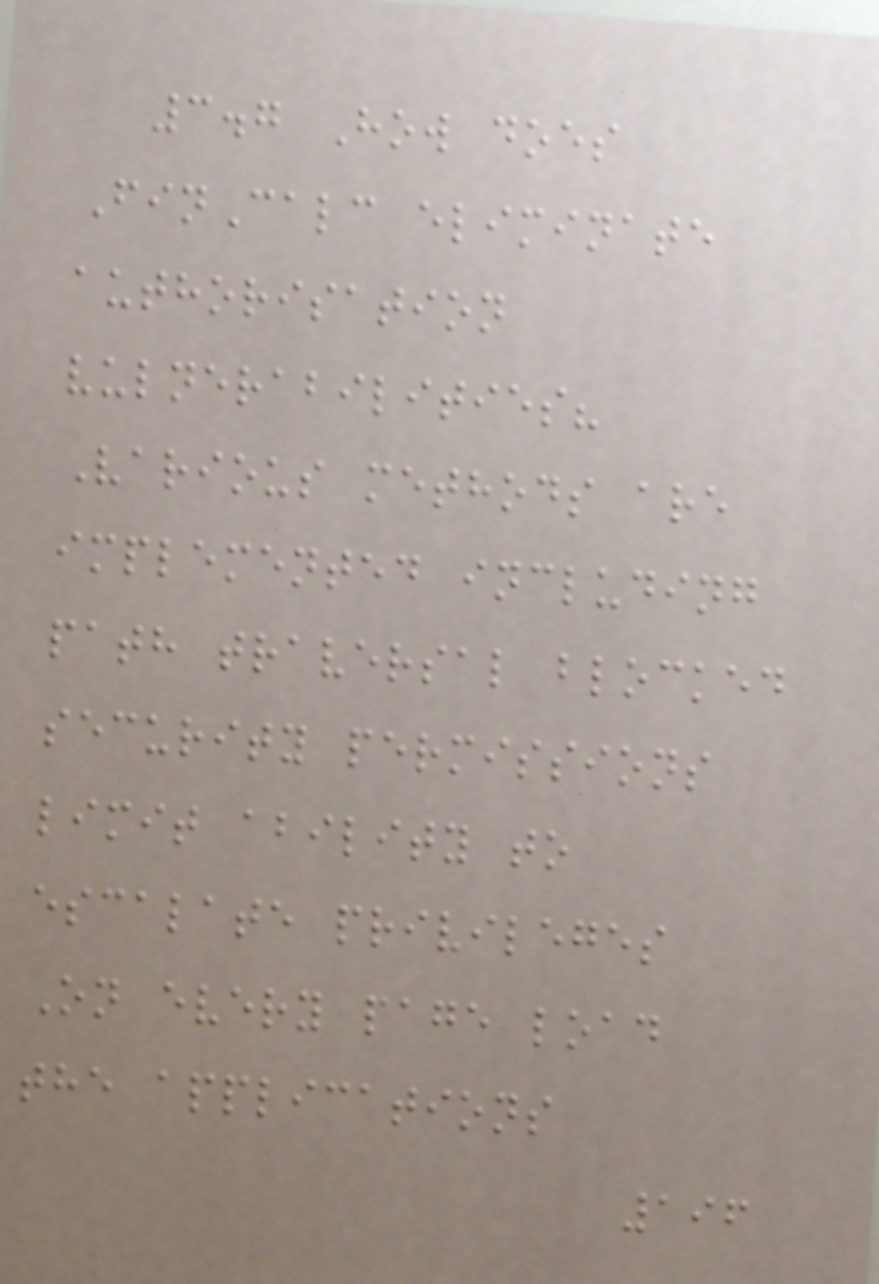3.7 How does
FinCalc eliminate
authorisation
vulnerabilities?
Various methods are
implemented including
path traversal blocked
security permissions
limit ability to
escalate privileges
On every page load
the applications
196
